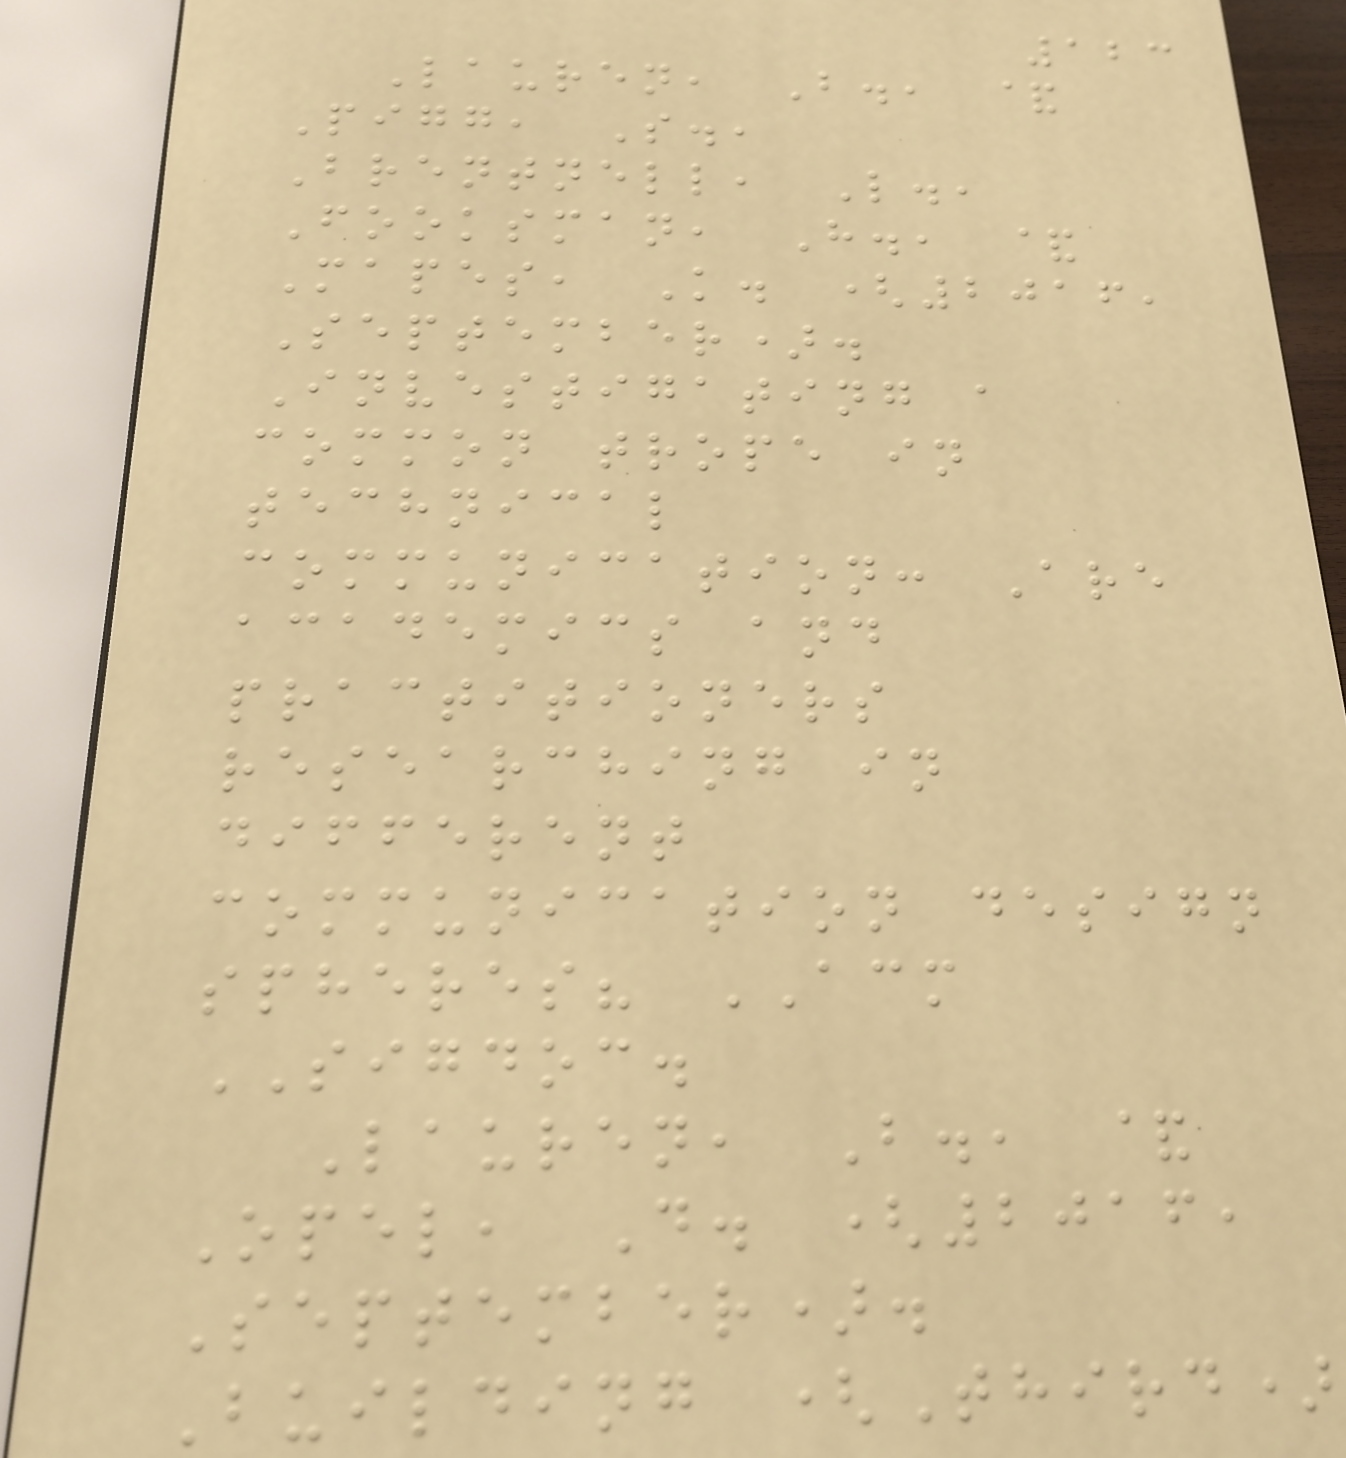123
Lauren, B., &
Pigg, S.,
Brentnell, L.,
Fooksman, H., &
Mapes, K. (2016,
September).
Investigating a
common trope in
technical
communication: Are
academics and
practitioners
researching in
different
communication design
spheres? ACM
SIGDOC.
Lauren, B., &
Opel, D. (2016,
September).
Building (Third)
